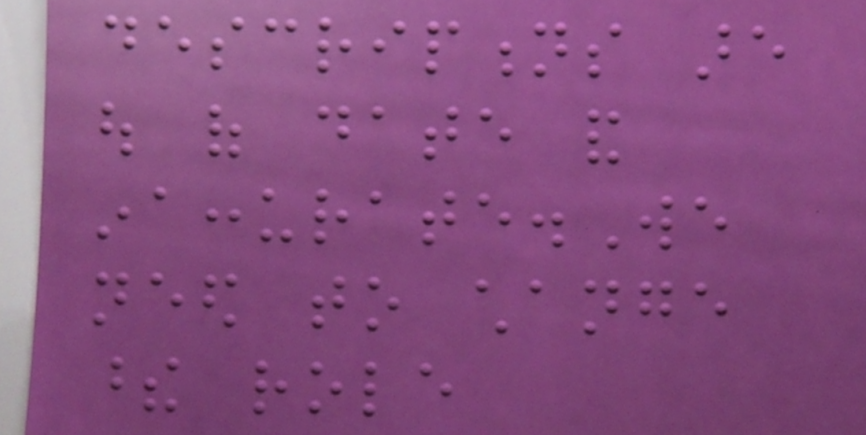descriptions are
out of date and
inaccurate.We
need to change
these role
